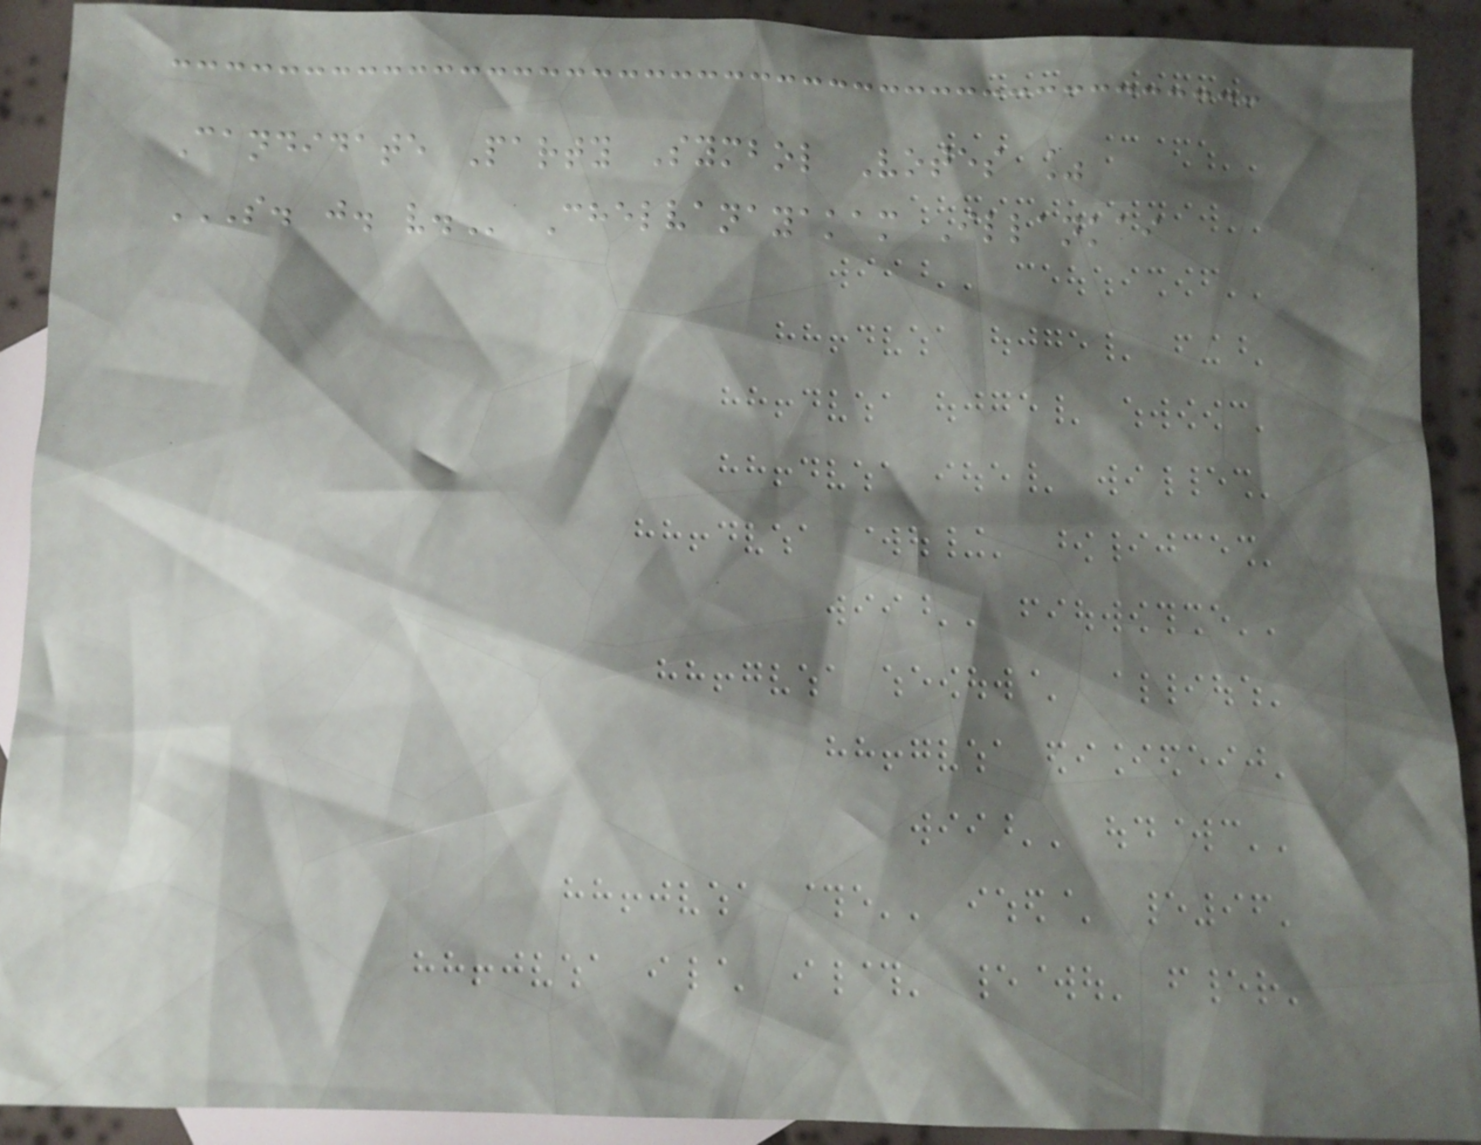Candidate Party Symbol Votes %
S. J. V. Chelvanayakam Illankai
